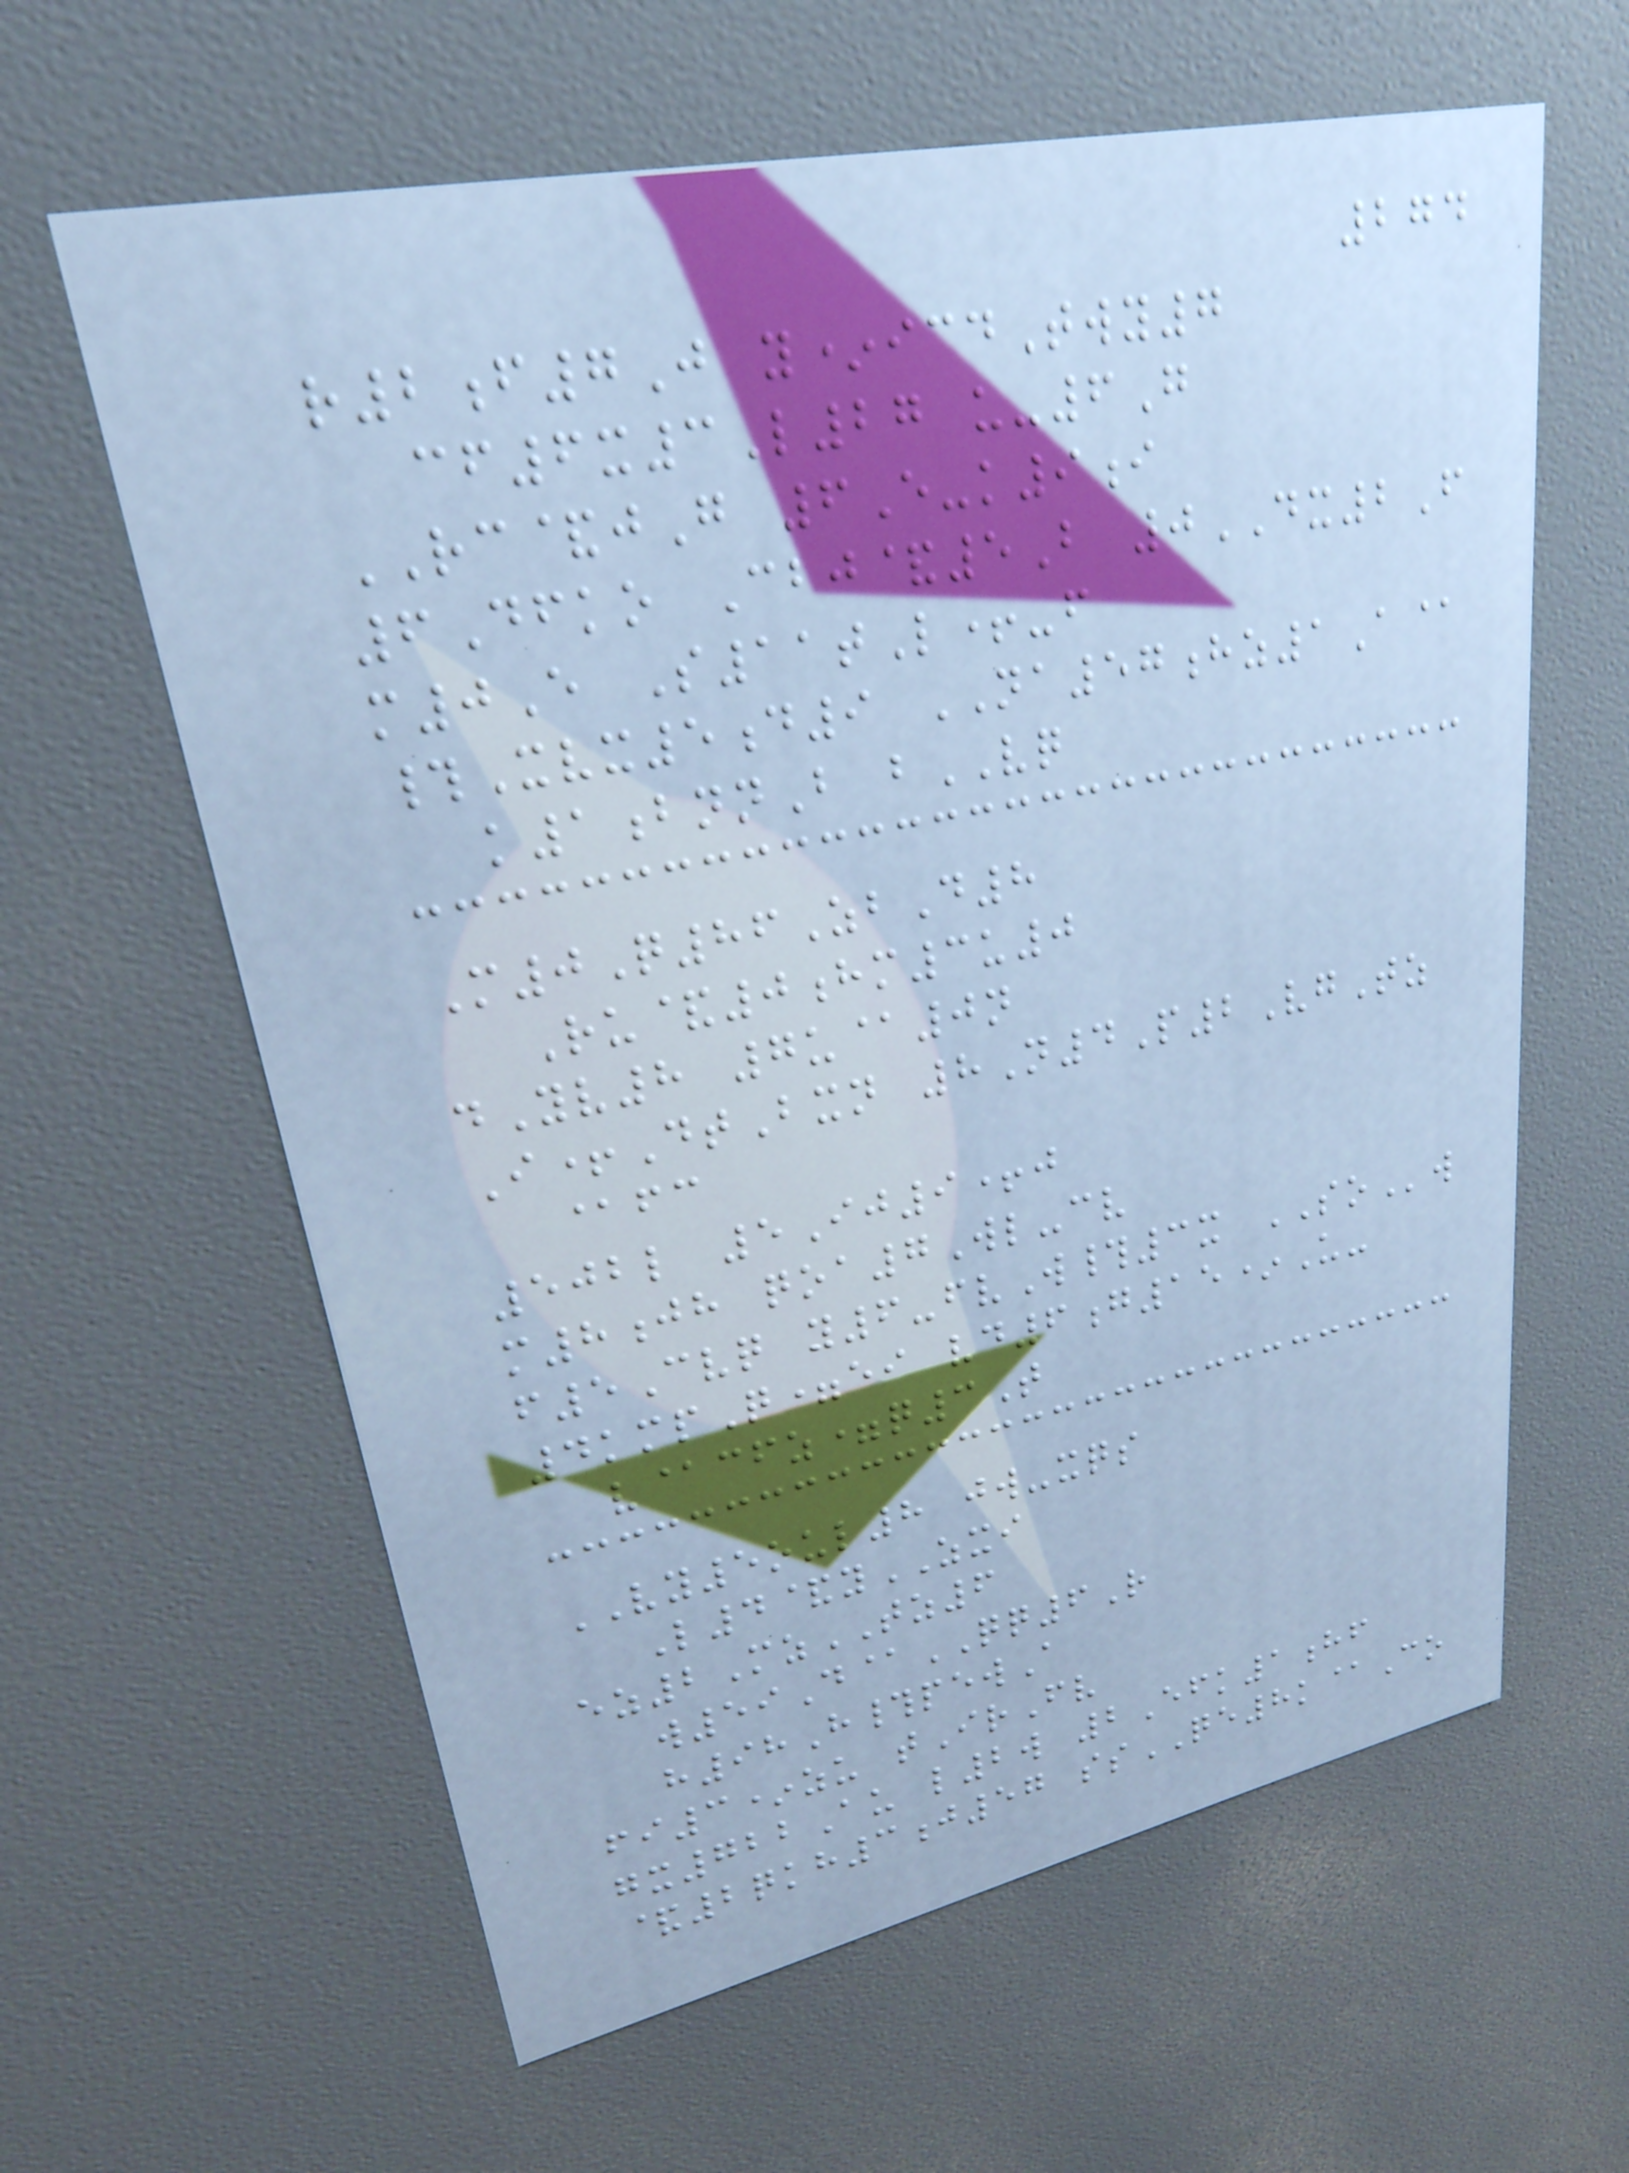274
r2f7J y*icdTwy7
cf6x3L27 u-6G
RC&jG 6E-k9i
6Dfko Cbj&5B 0DX2F
m0E S11tL+-f
#Xvx5d9 NA57hz1A@
k1bnnB bVQ
M0Q86ZbD8
Ru&0hm3u0
dYv8 7u@0n
I+DtBxn 8N4P2VgTz
@fc
502l 5Ij9+j
m8jh qoa7Wl-cv
f5Cvq y6-fvW#3x SOw
4kmpQ=ei vd6g15*U-
v@cfz=q3T
VY5oul8 jw-xqs
L4&yZXI
ez2MzTZ6
w59D@QQ6R
h98H#pewA
fi3*zu tIrFv
gx722Au l2w 2Efk1hf
&2qkh3j57 ssQE8k@Co
